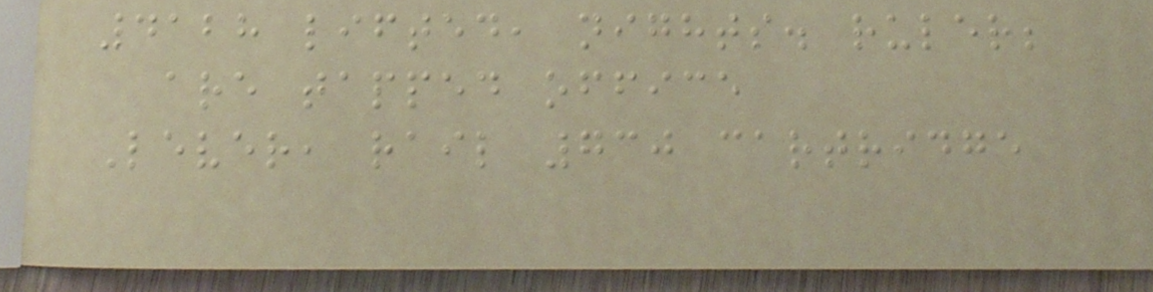4128 lifted, nights. ruler;
are tapped office
Lever, rail 730 cartridge
